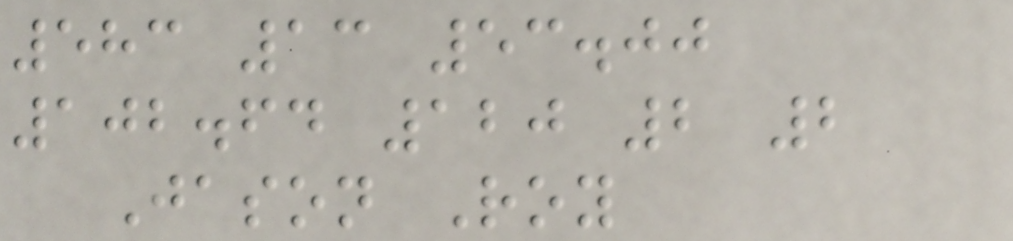583 13 53.00
102.64 120 2 2
Jason Roy
